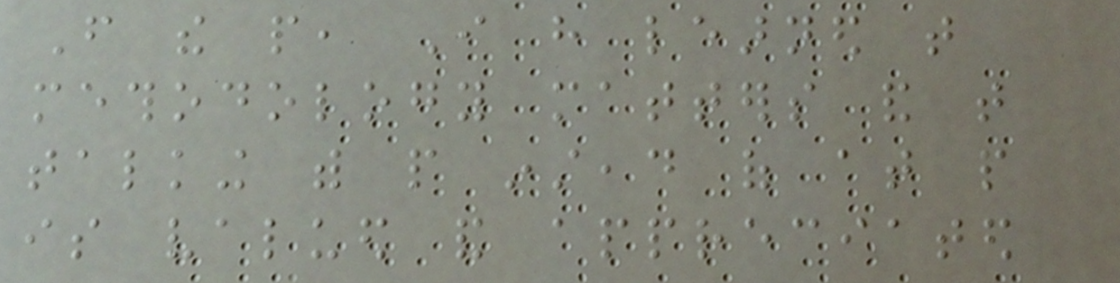From the people, I have learned that
methodology matters and that
talking with people instead of at people
is valued and appreciated
